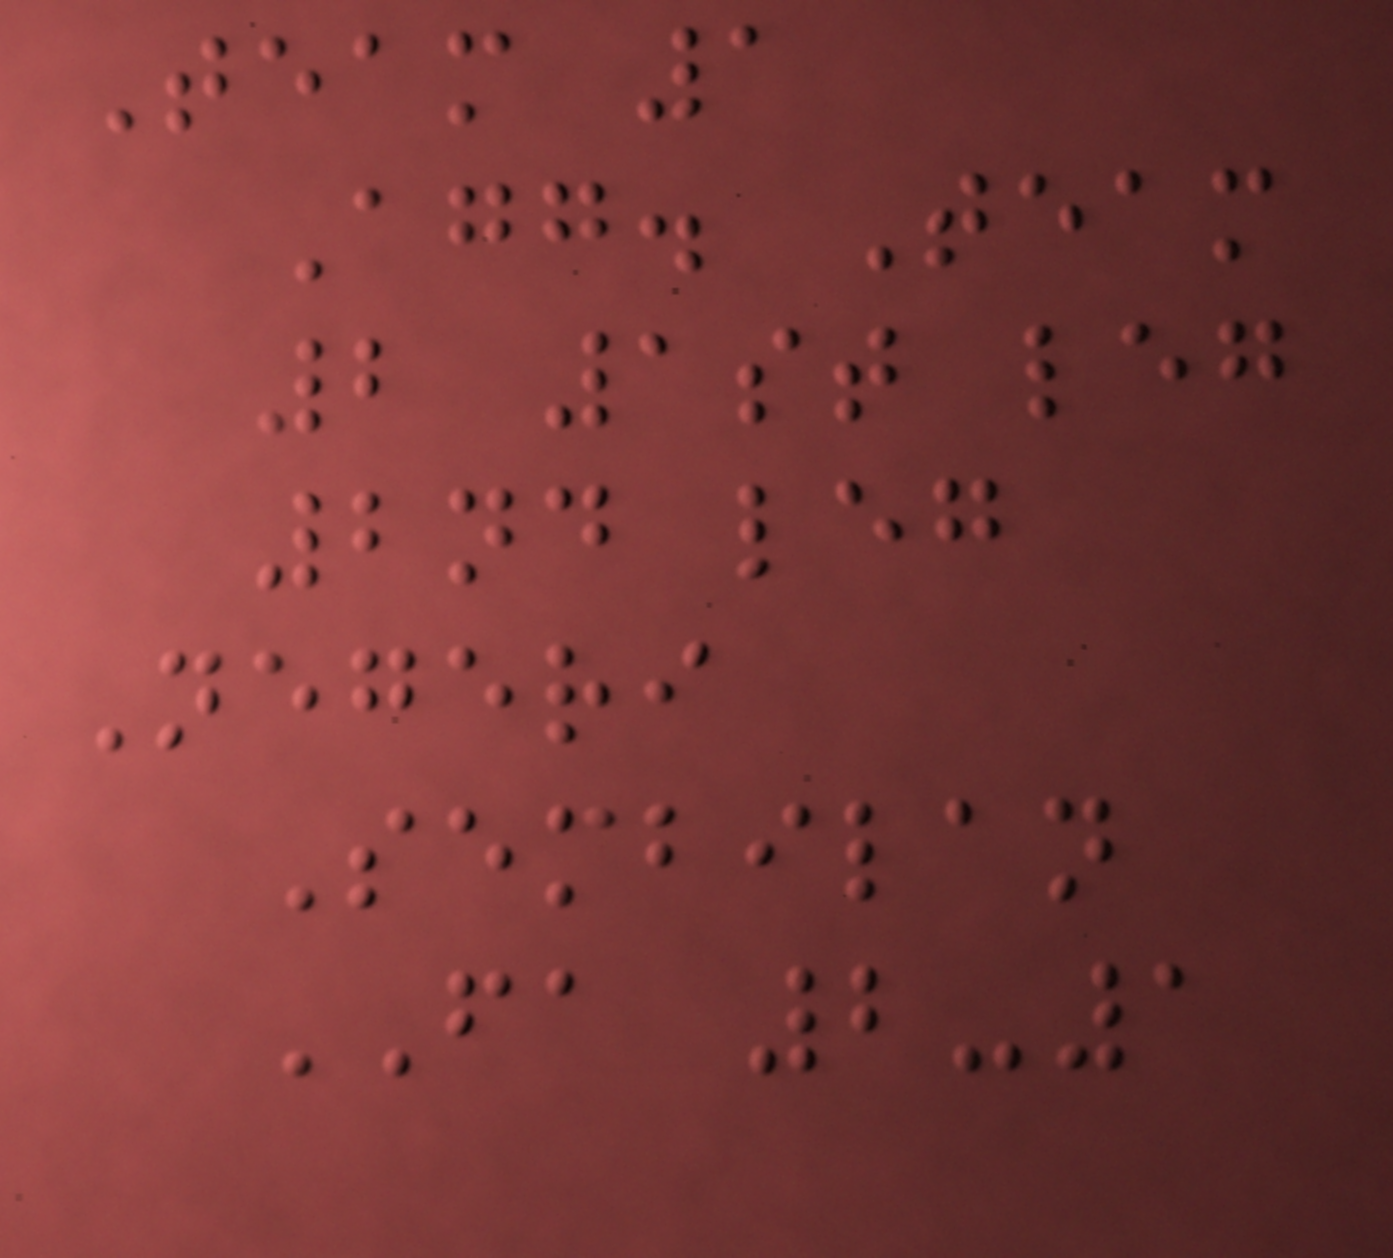Team 1
Agg. Team
2 1st leg
2nd leg
Negeri
Sembilan
FA 2-1
